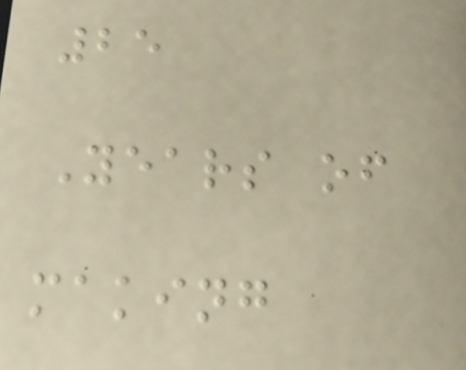25
Years of
making
